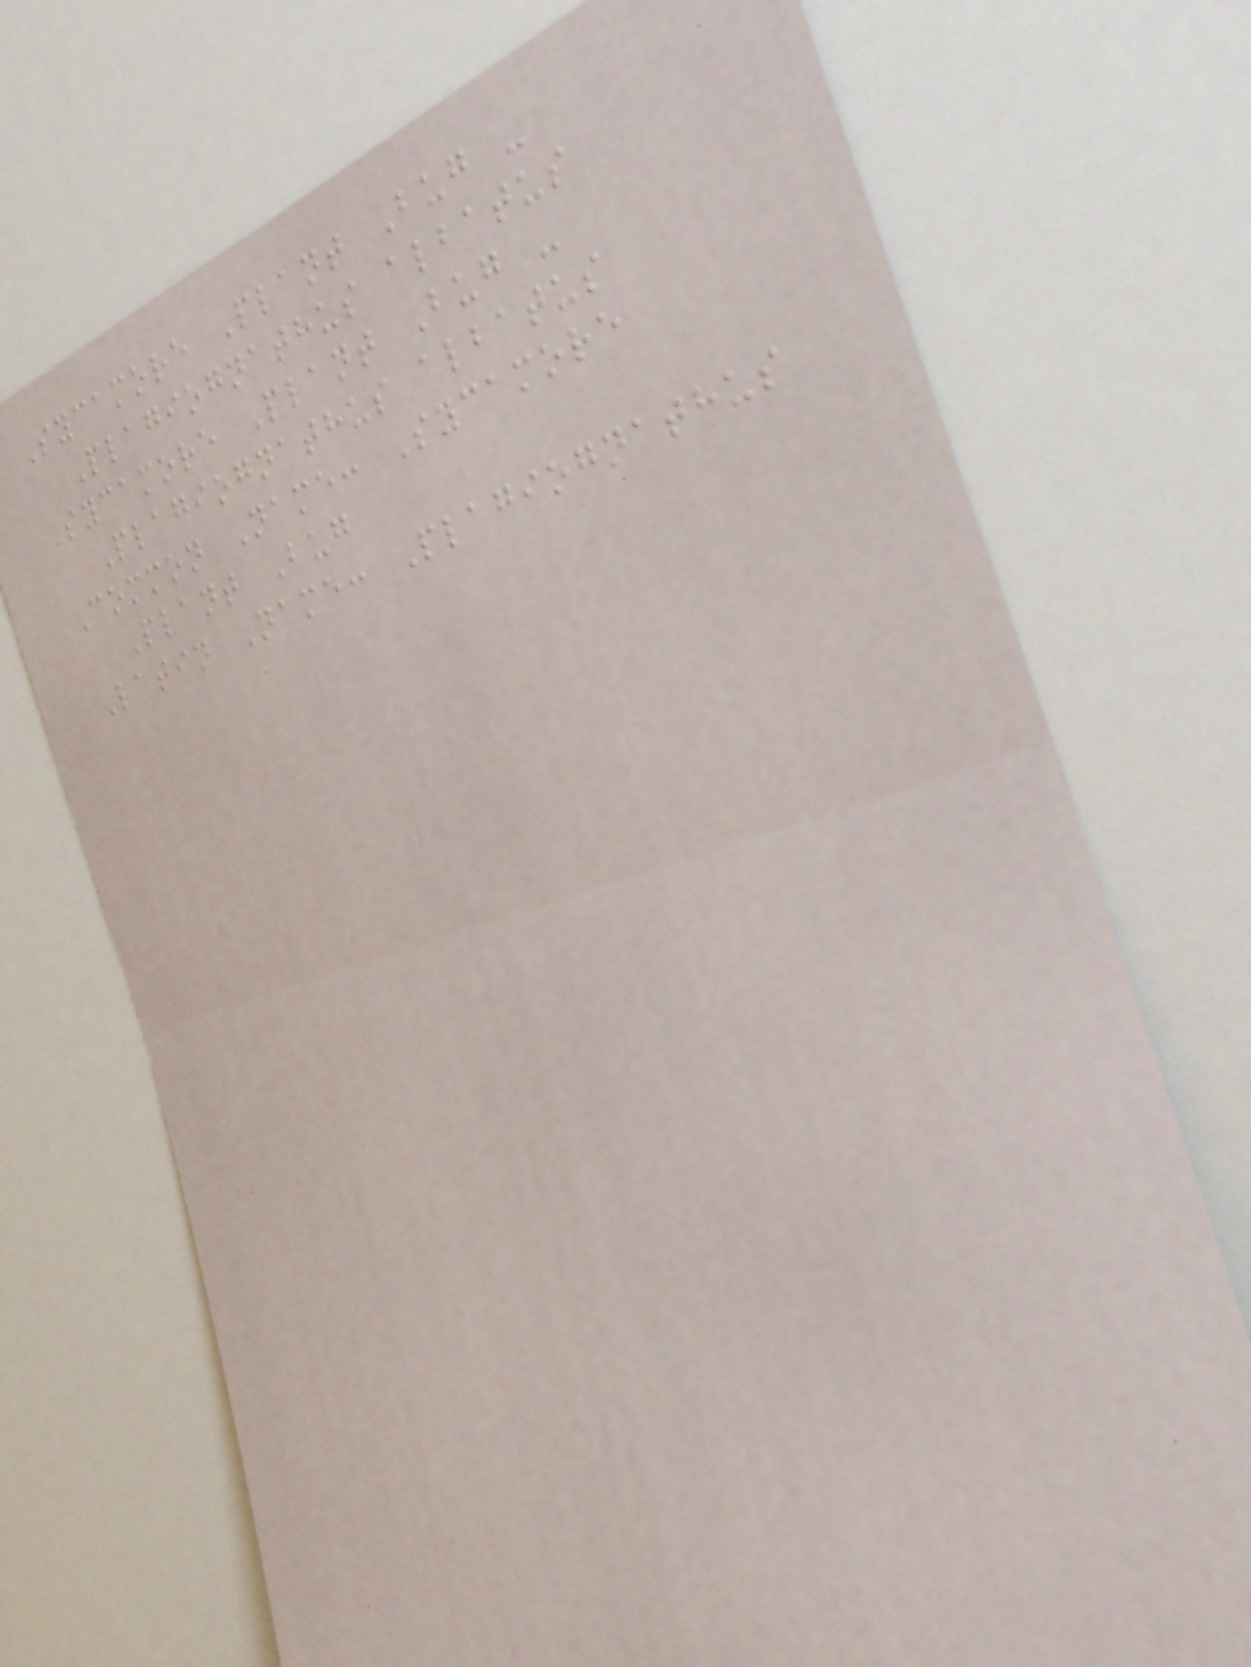Sycamore Plant Bug -
Plagiognathus albatus
Sycamore Plant Bug -
Plagiognathus albatus
Common Name: Sycamore
Plant Bug
Latin Name: Plagiognathus
